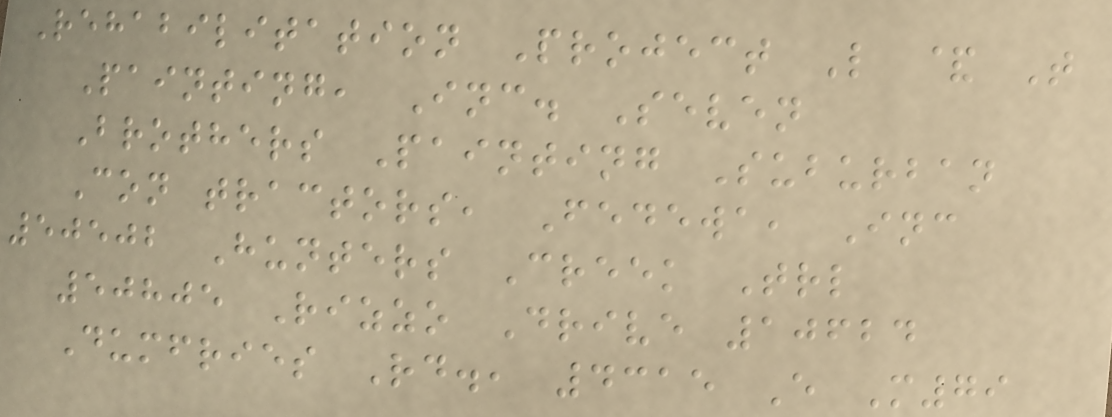Rehabilitation Project L & T
Painting, Inc. Seven
Brothers Painting Suburban
Con tractors, Fedewa, Inc
50502 Hunters Creek Trl
50805 Rizzo Drive 10624
Dumfries Rd., 4315 E M79
